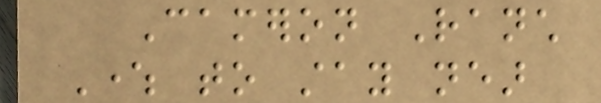Cameron Ranch
Where to stay near
